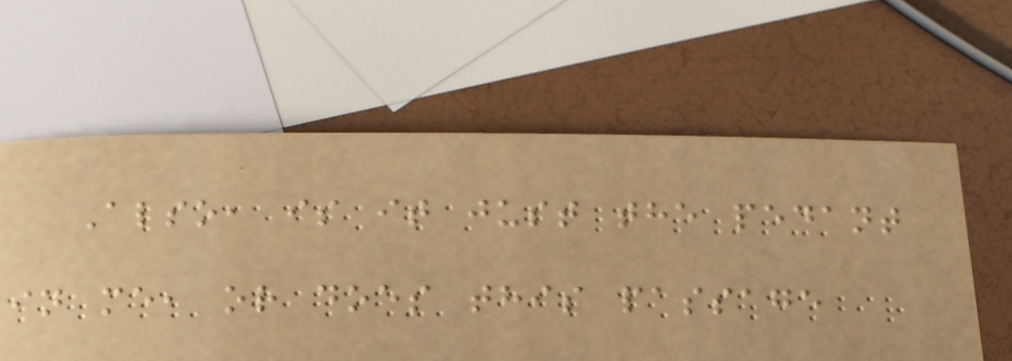Also, is it just the pedant
in me, or does this passage
